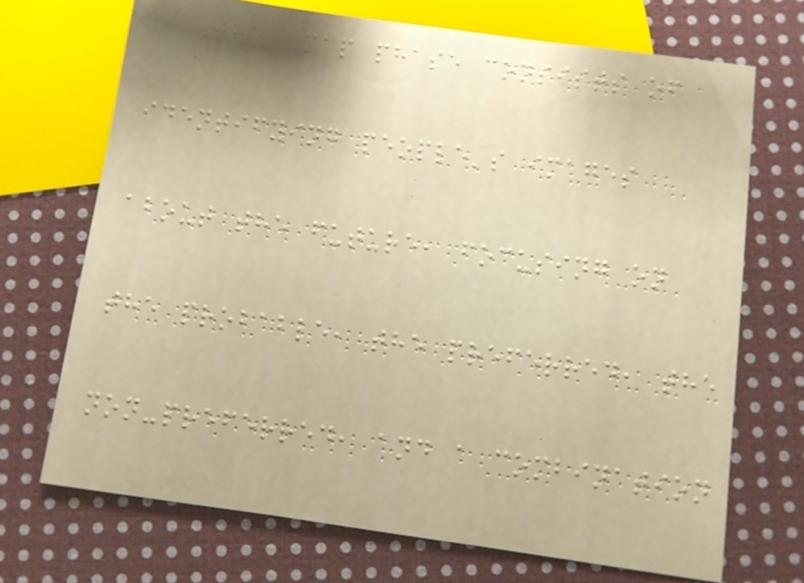The Map phase consists of
identifying people's images
about the future, focusing on
the probable, the preferred, the
non-preferred, and a combination
